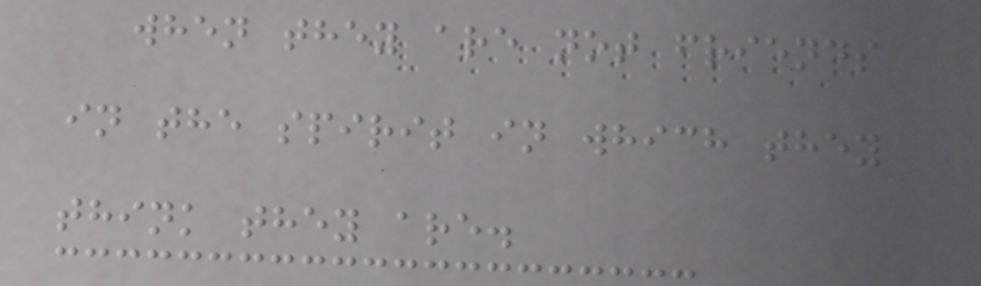when they are not friends
in the spirit in which they
think they are.
